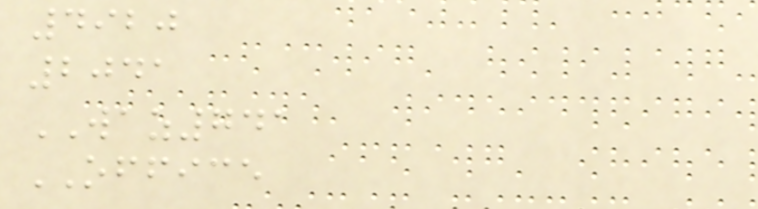4920
2041
WAZ741
OFFICE
